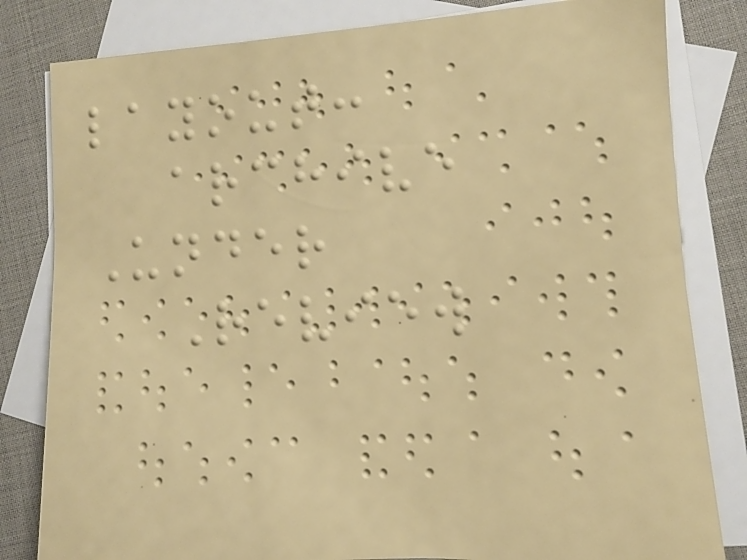layout:
archive
Under
Review
